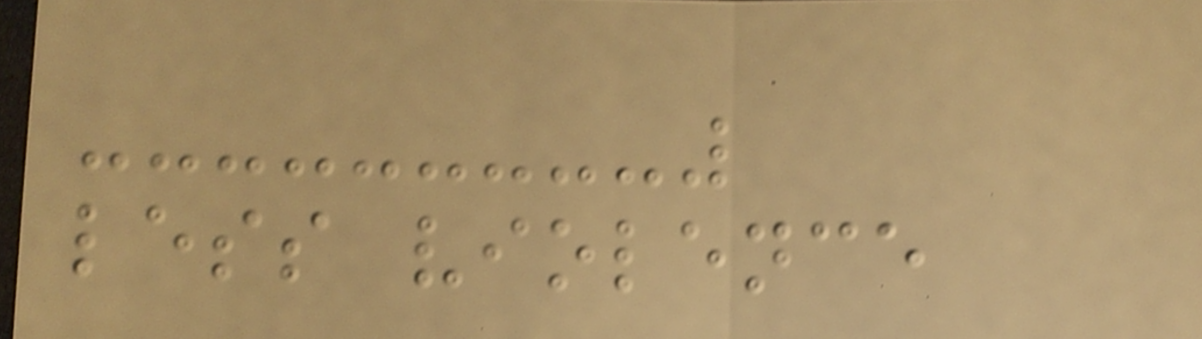less violence
